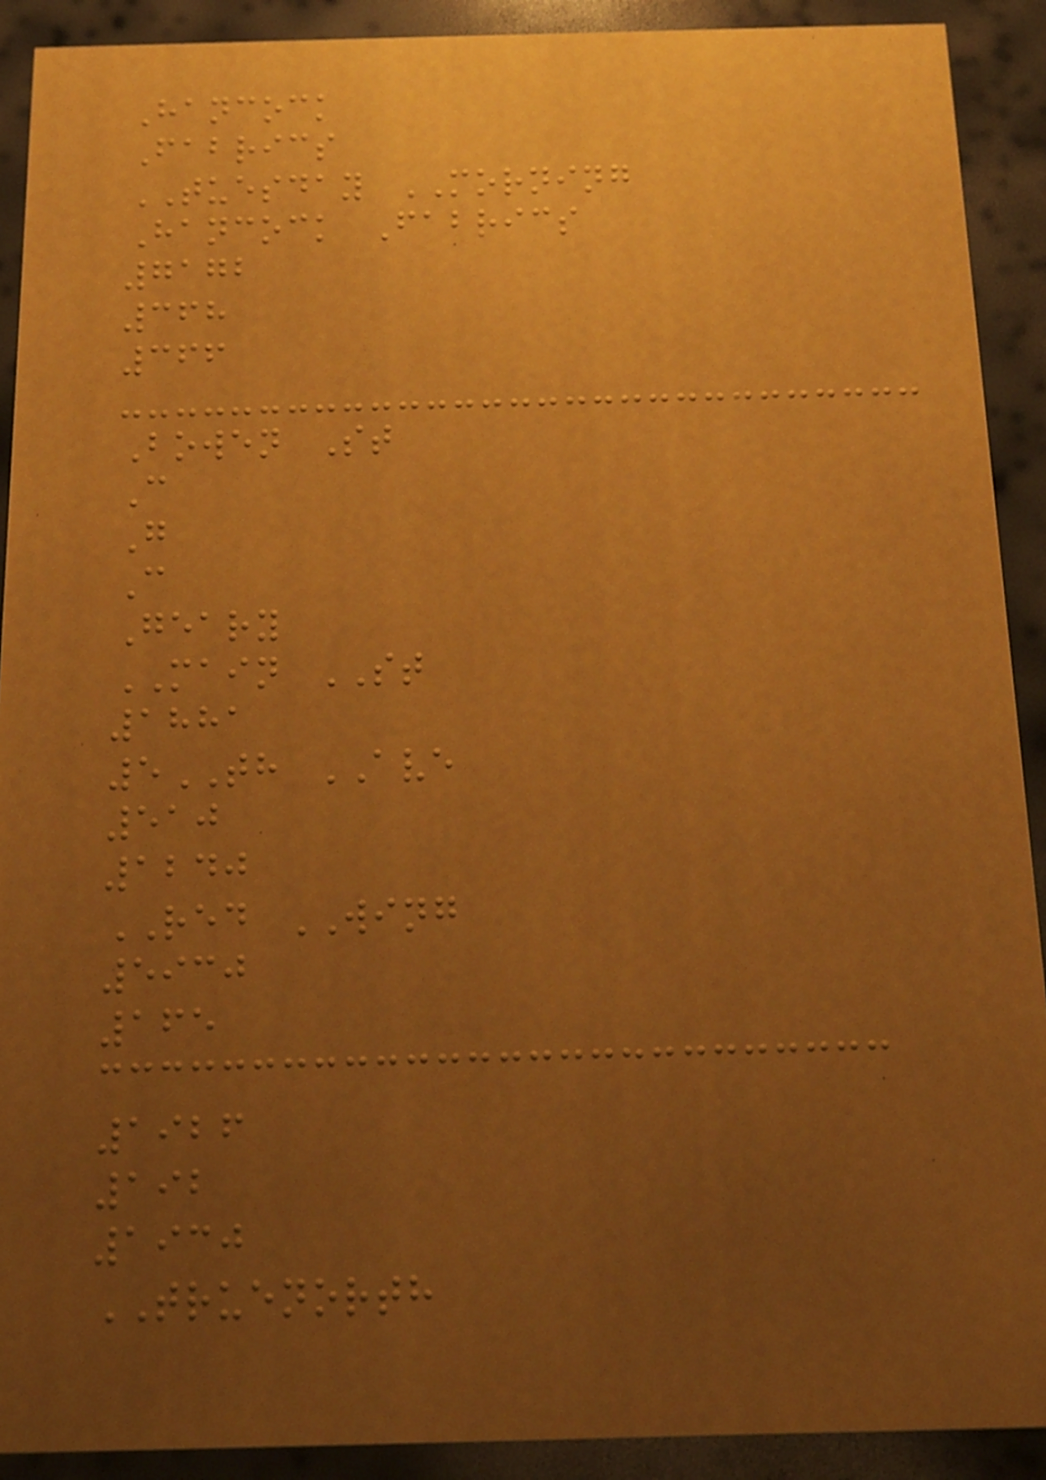Hancock
Fabrics
TUESDAY MORNING
Hancock Fabrics
7172
368
366
Bowen St
C
G
C
Geary
MAIN ST
1881
5TH AVE
510
1240
RED WING
5930
165
1926
192
1930
TRUENORTH
